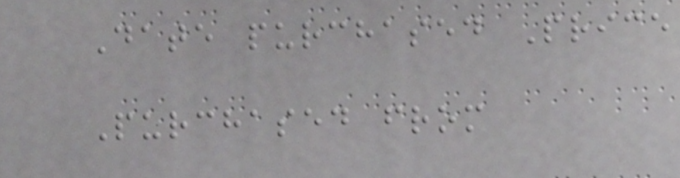Date purchased Price
Purchased from
